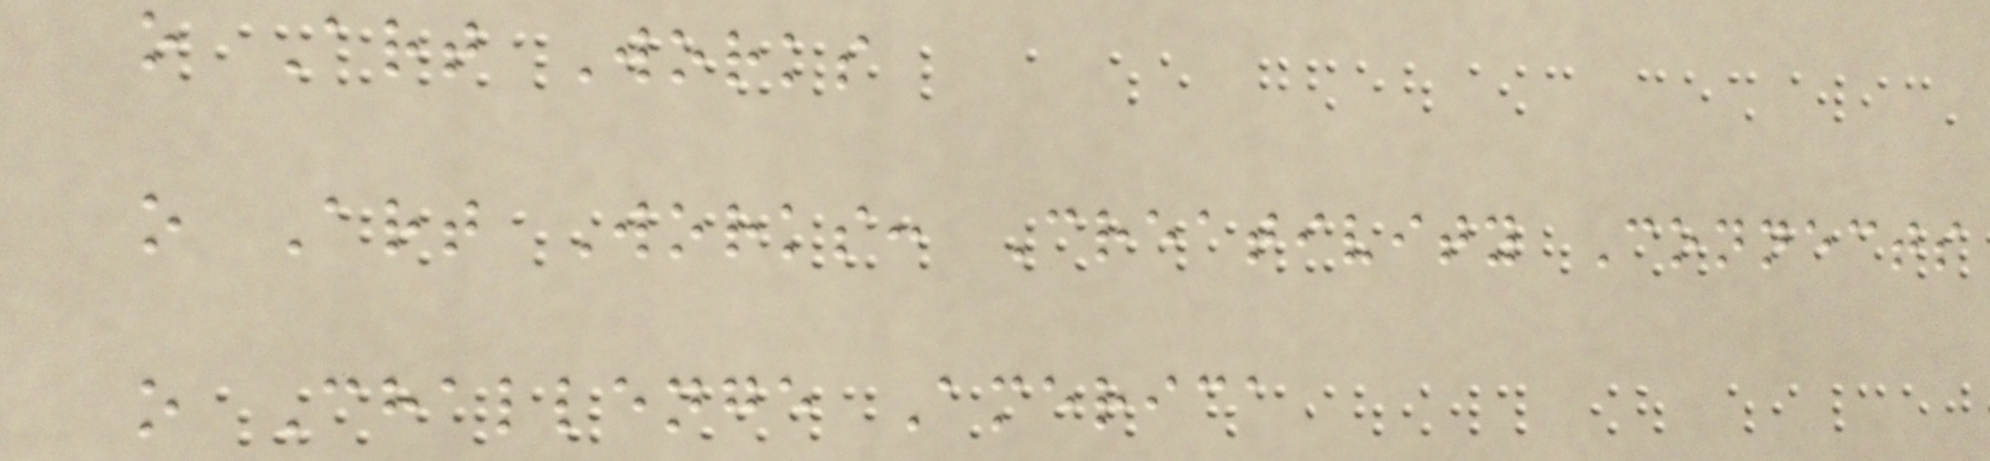o Art Works
o Art Works: Creativity Connects
o Challenge America
